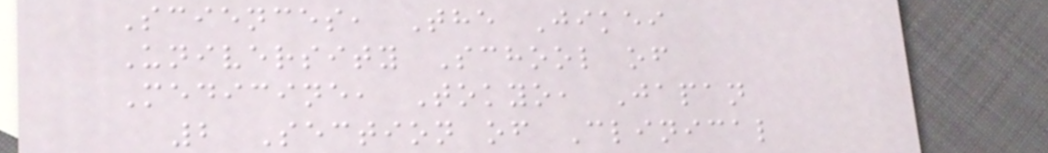Sciences, The Jikei
University School of
Medicine, Tokyo, Japan
2 Section of Clinical
